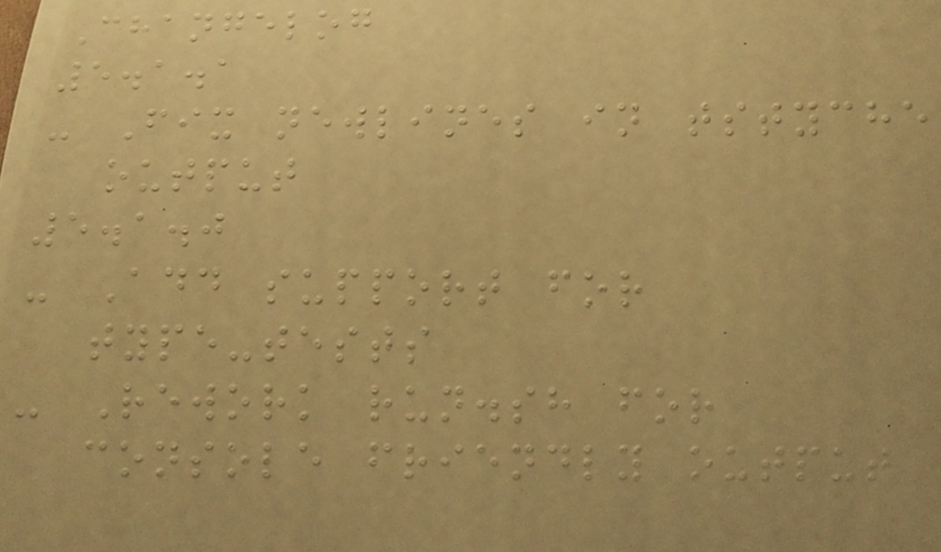Changelog
5.1.1
- Fix newlines in tstyche
output
5.1.0
- Add support for
type-tests
- Rework run.sh for
console friendly output
